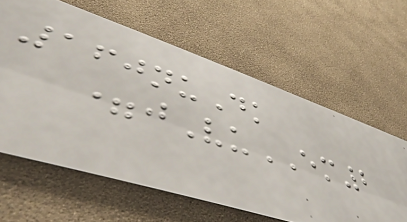160nuDk
=jVuEM2
